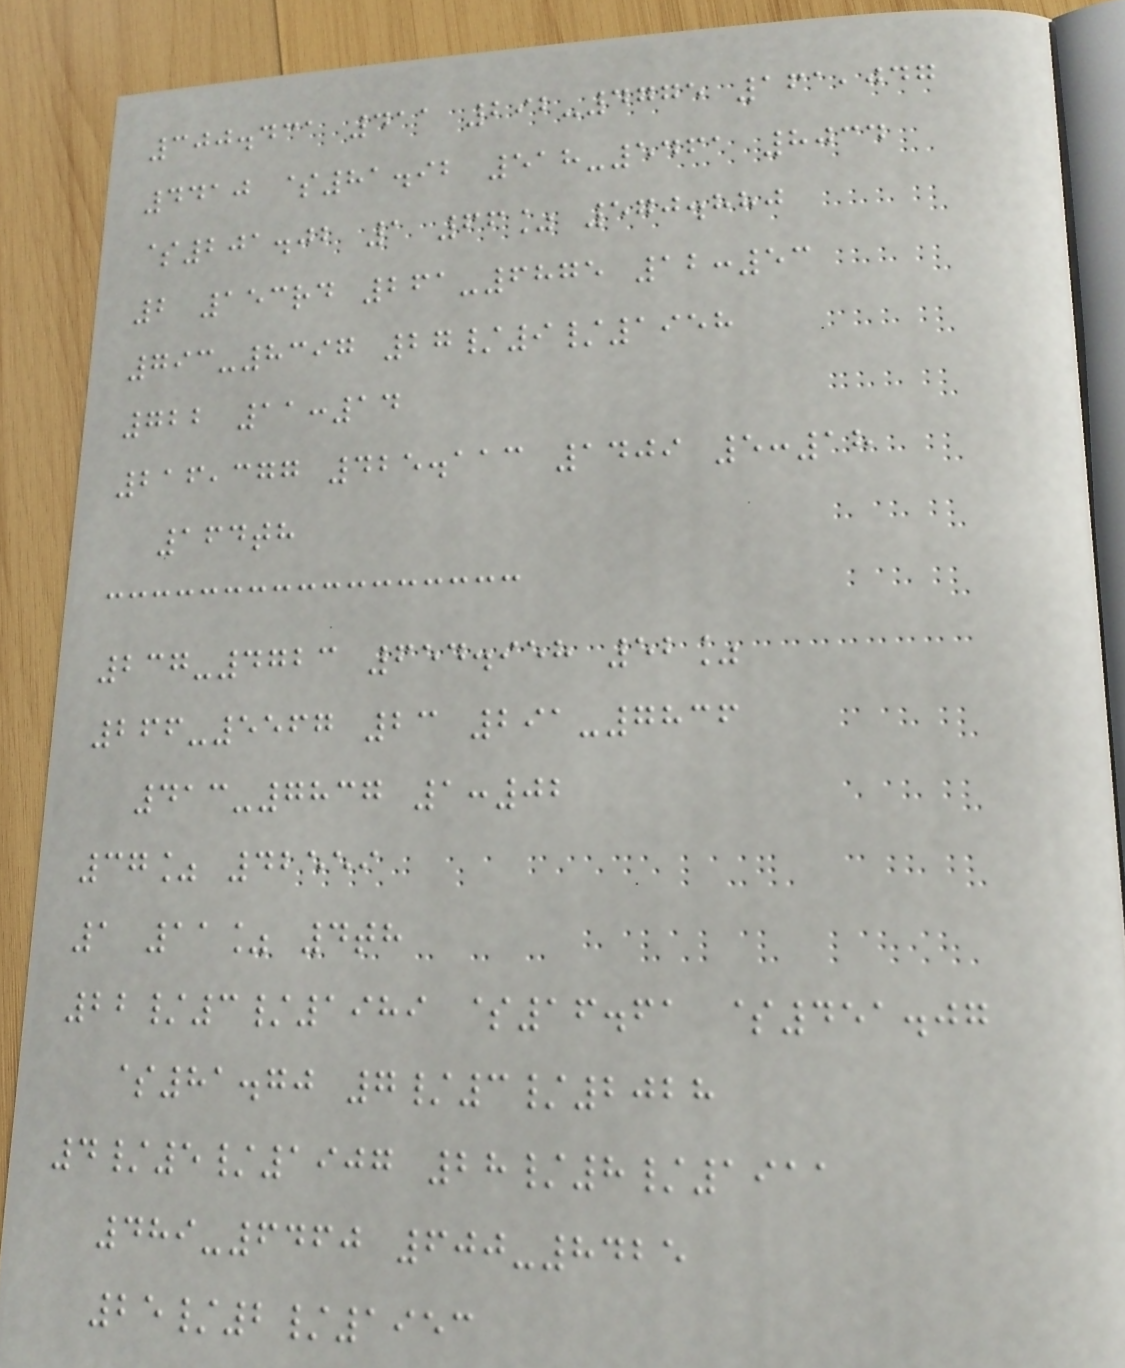300.431 411 292-4775 161,047
4410 $81.92 518-5461 8034
$201.02 1 66% 570.880
2 153rd 261-6875 12:53
793-8397 27/9/1958
722 11:14
216,377 425.113 1409 5:18
164th
237-4723 654.958 52%
266-5567 23 291-7836
413-7837 1:02
37% 42559
1 11% 4th
22/3/1989 $16.61 $451.07
$81.70 7/3/2028
4/5/1907 28/8/1911
489-6460 600-8425
25/2/1953
